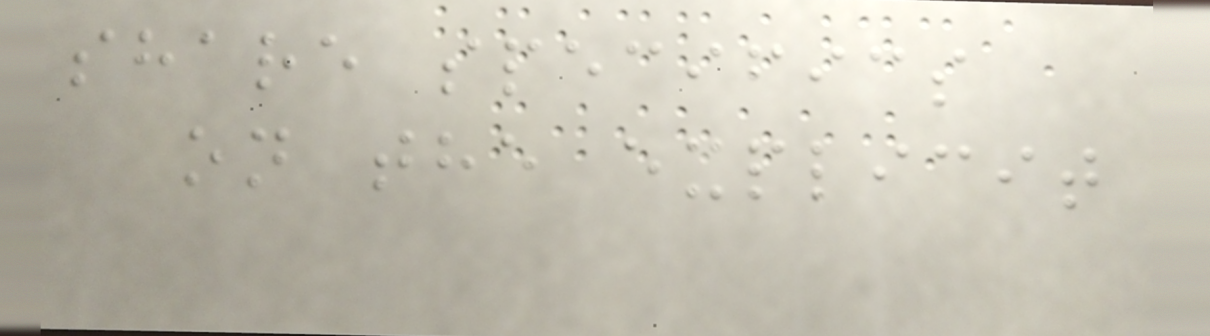share specifics
on the explicit
